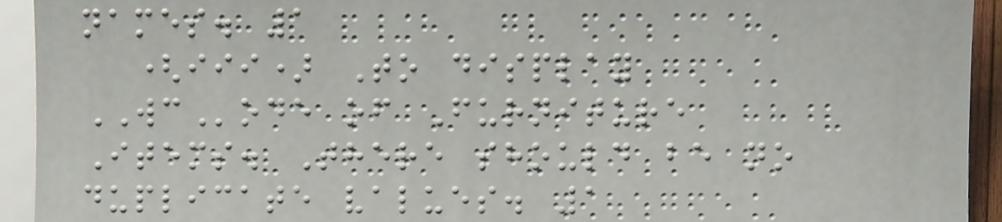names. 1
(iii) To display
WCode of Furniture
Items. There should be no
duplicate values. 1
